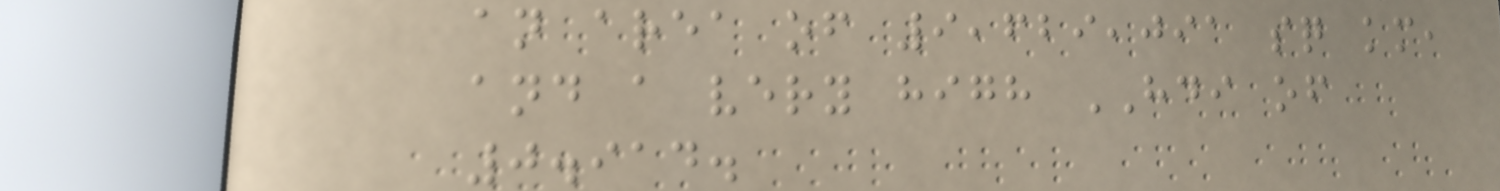an area of 9,629,091 sq km,
and a very high HDI of
0.914.
